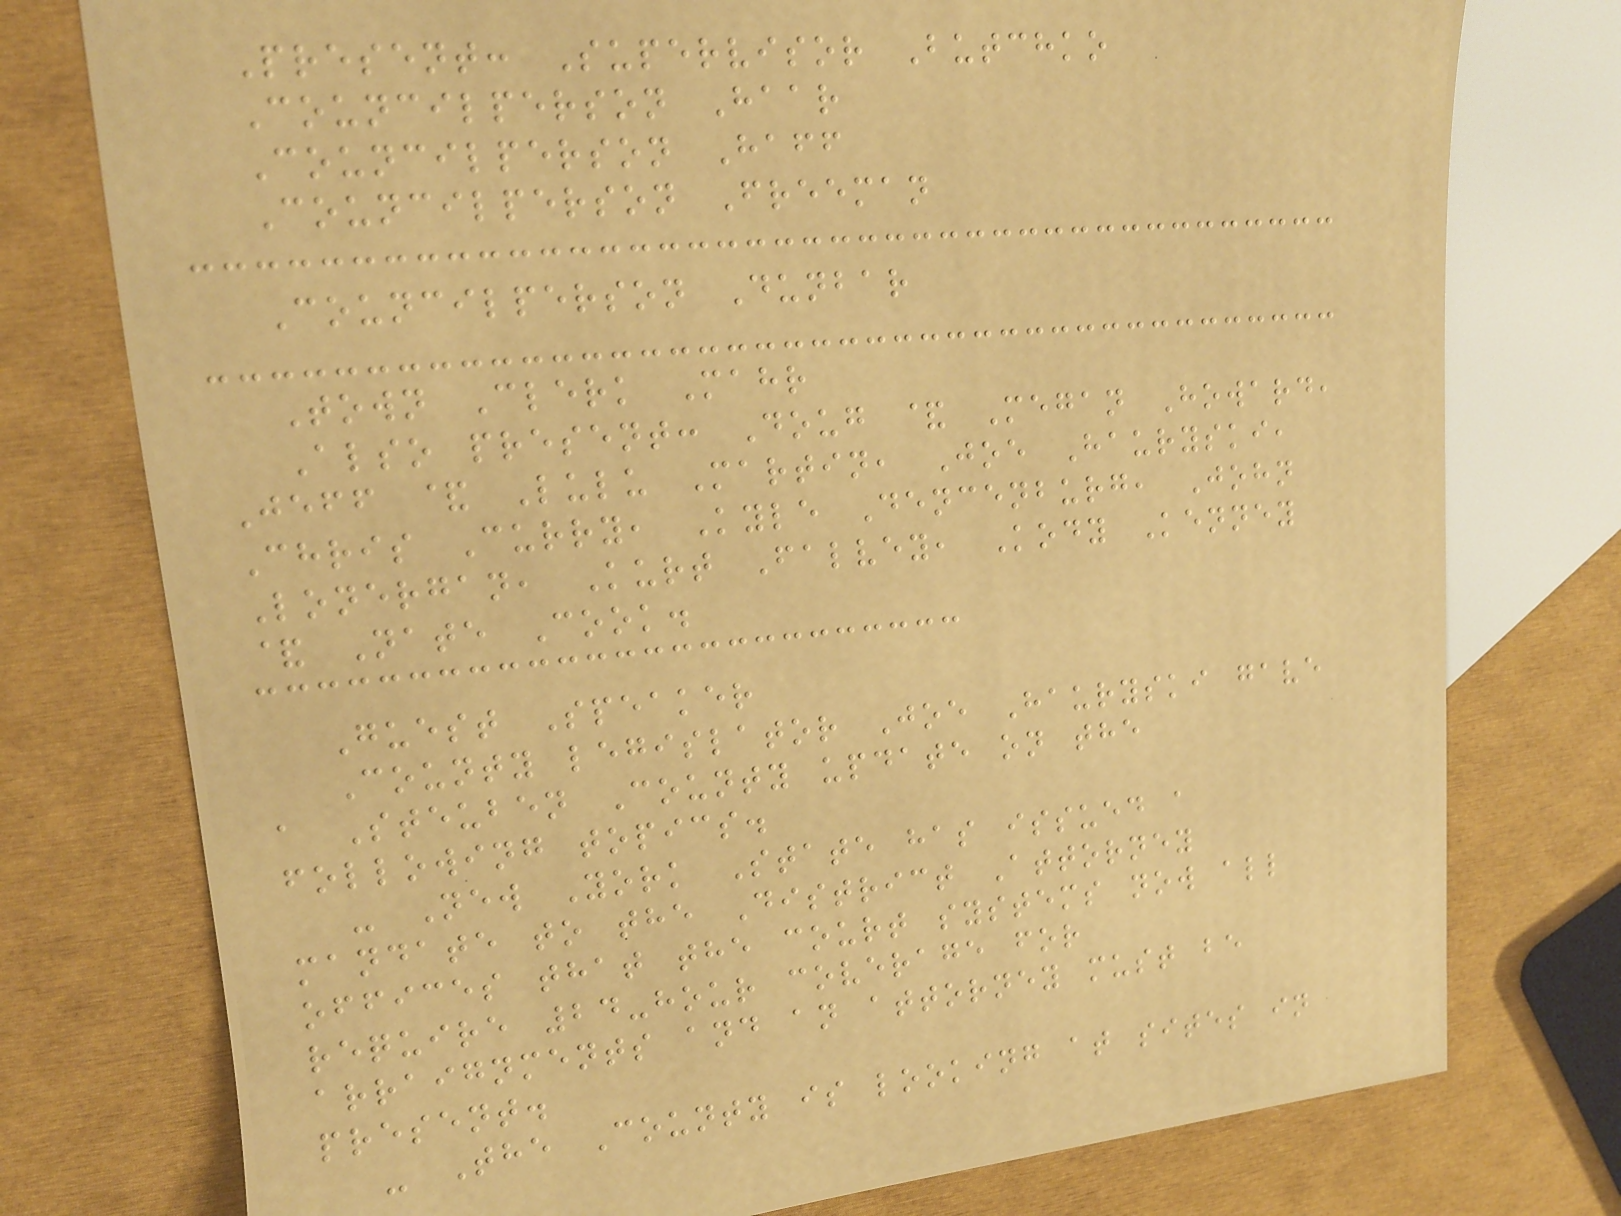Present: Supervisor Butchko
Councilperson Haar
Councilperson Haff
Councilperson Freeman
Councilperson Dunbar
Town Clerk Mahr
Also present: Doug & Megan Howard,
Jeff & Lulu Martin, Joe Hauryski,
Chris Curry, Kyle Dencenburg, John
Lonergan, Kurt Falvey, Kody Kenney
& Nate Cook.
Guest Speaker
County legislator Joe Hauryski gave
a Steuben County update on the
following topics.
- New York State has issued a
mandate to the District Attorney
offices that the court systems now all
require 24-hour coverage for
arraignments and an attorney must be
present.
- The County is looking at sites in
